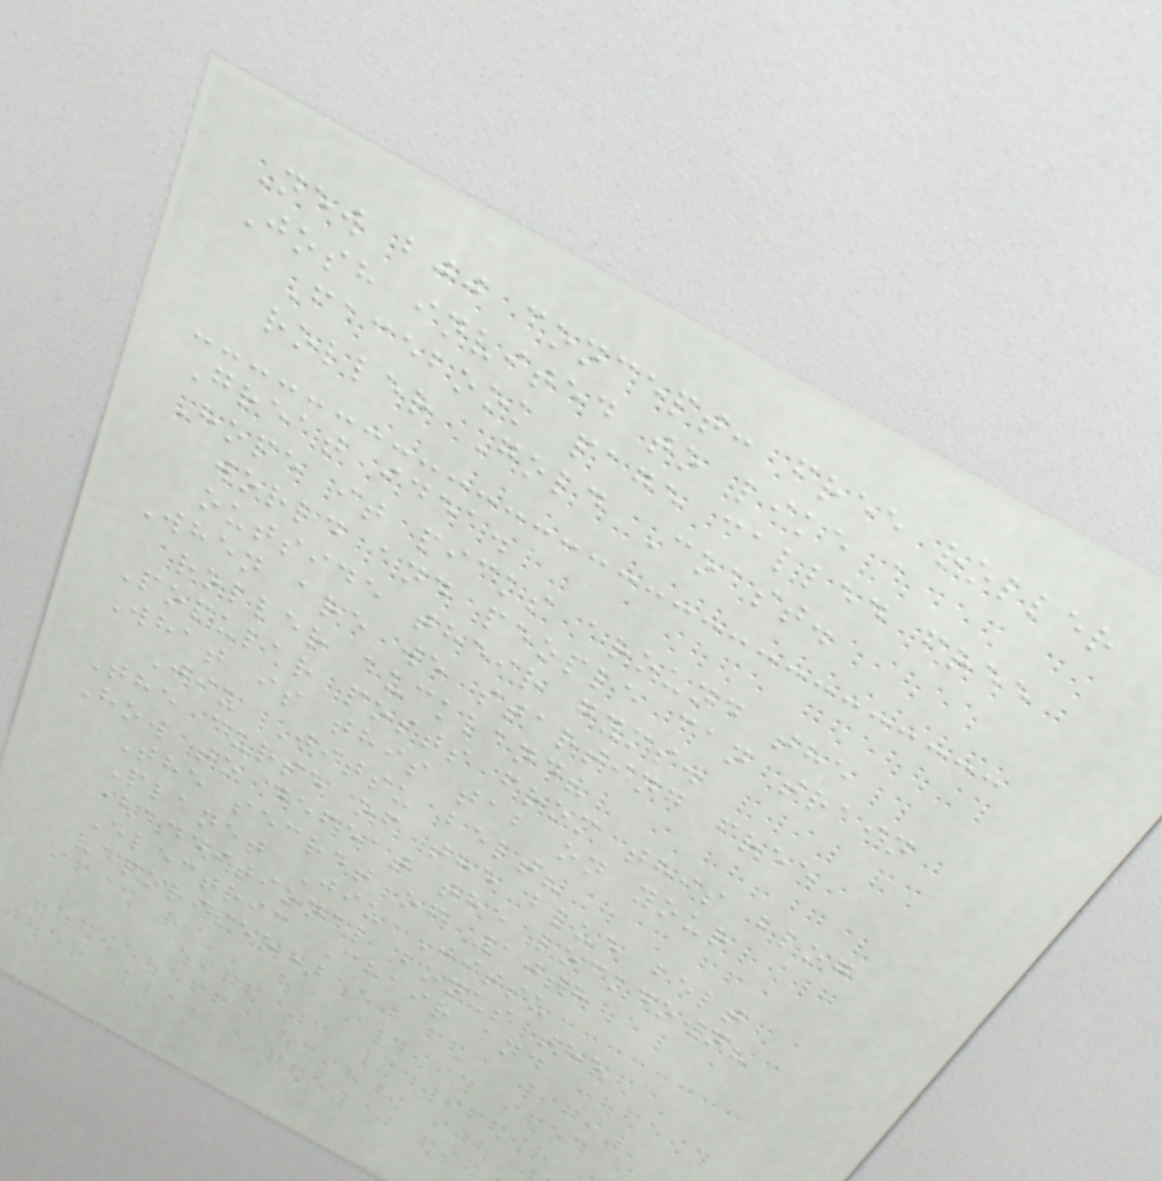New bjj concept: free roller
Josh invited to like a
Facebook page called free
roller Gold Coast.
Great idea.
Hope it picks around the
world and people can train
outside their gyms.
When are we starting free
roller auckland?
Popular posts from this blog
What is this tab on your
Jiu Jitsu belt?
The curse of the blue belt
How to defeat the lockdown?
The secret of 10th
Planet Jiu Jitsu
(additional bonus the
Electric Chair and
vaporiser)
